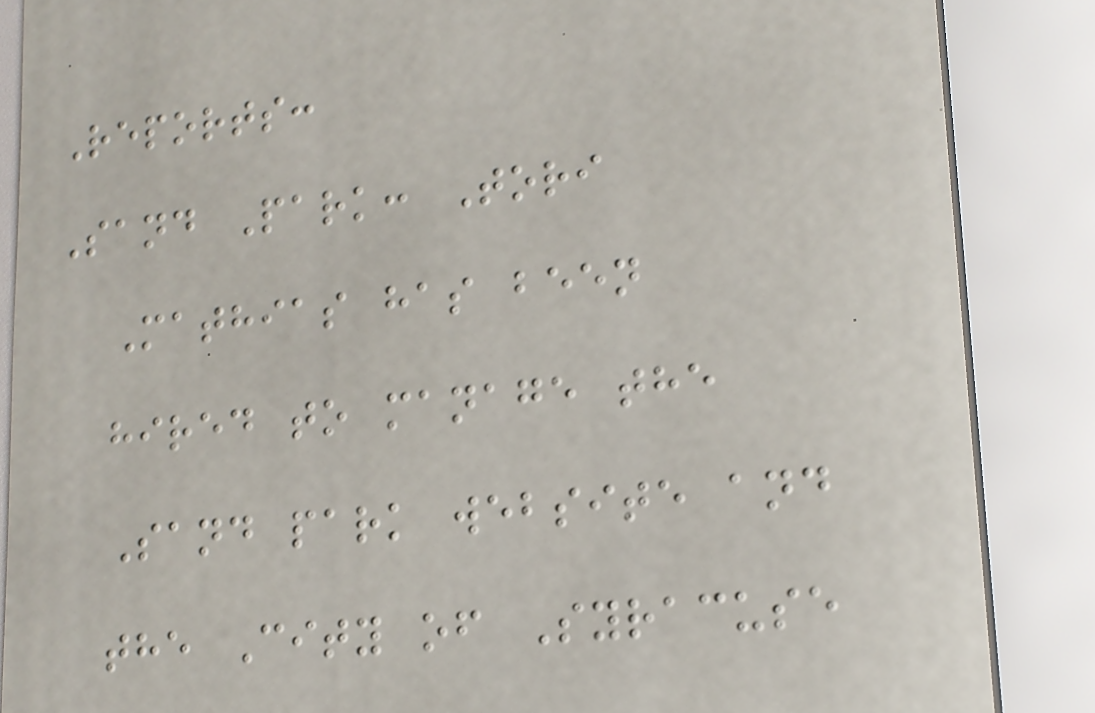Reports:
Sand Park: Tori
Mathias has been
hired to manage the
Sand park website and
the City of Syracuse
